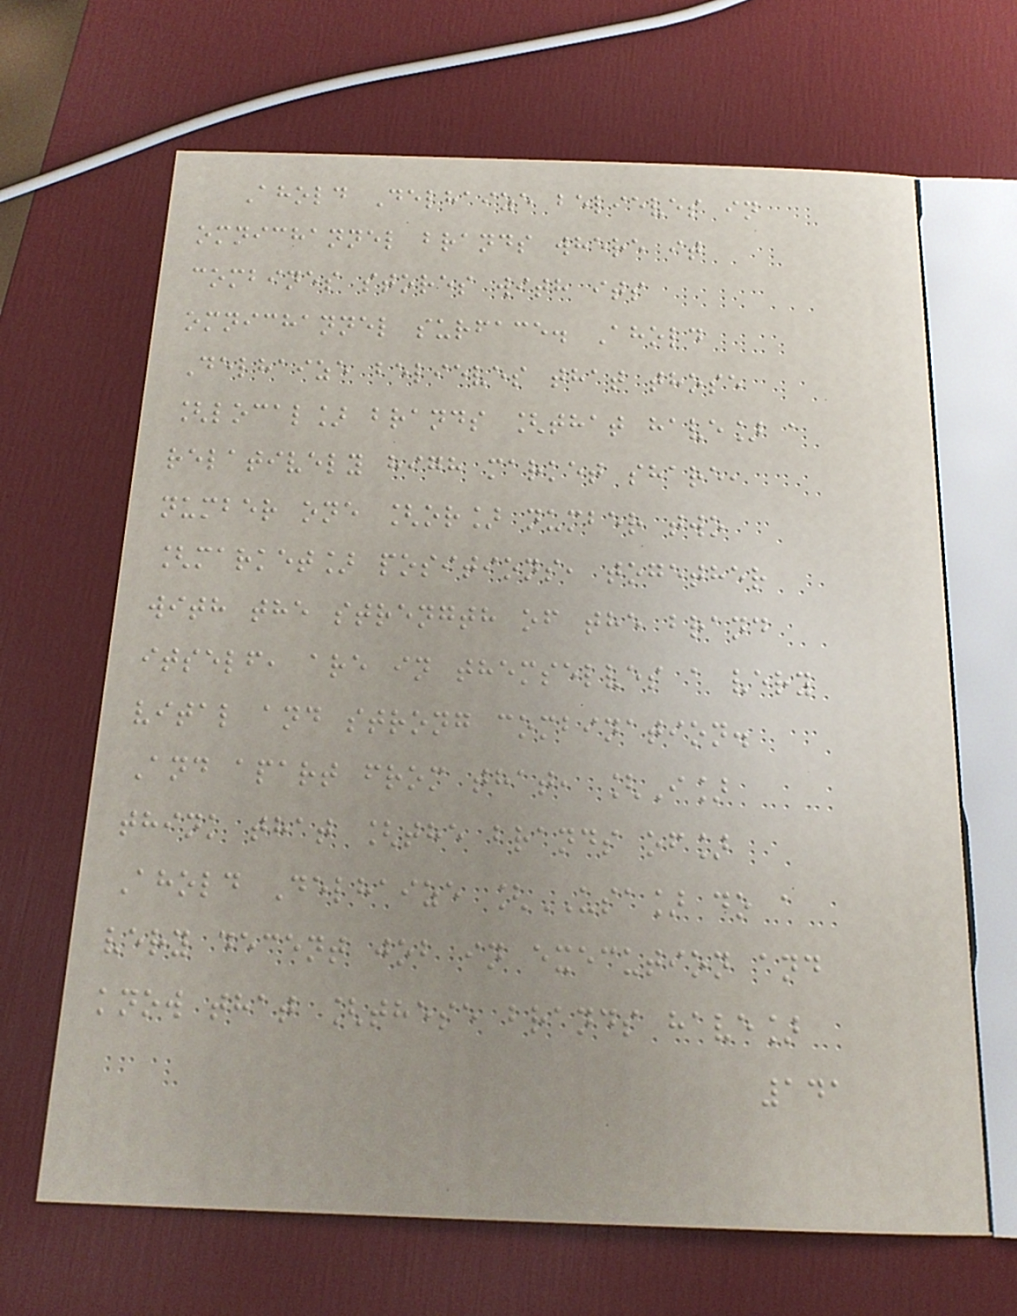Ahold Delhaize believes in
omnichannel brands where it
combines stores with its
omnichannel surface. Ahold
Delhaize believes that those
[local] brands [that have] a
relatively high market share,
number one [or] number two
[market] positions, together
with the strength of the brand
itself, are in themselves a very
vital and strong combination.
And apart from that, [I]
think that [the brands of]
Ahold Delhaize [USA] do a
very decent job in execution and
know that [these brands have]
141
